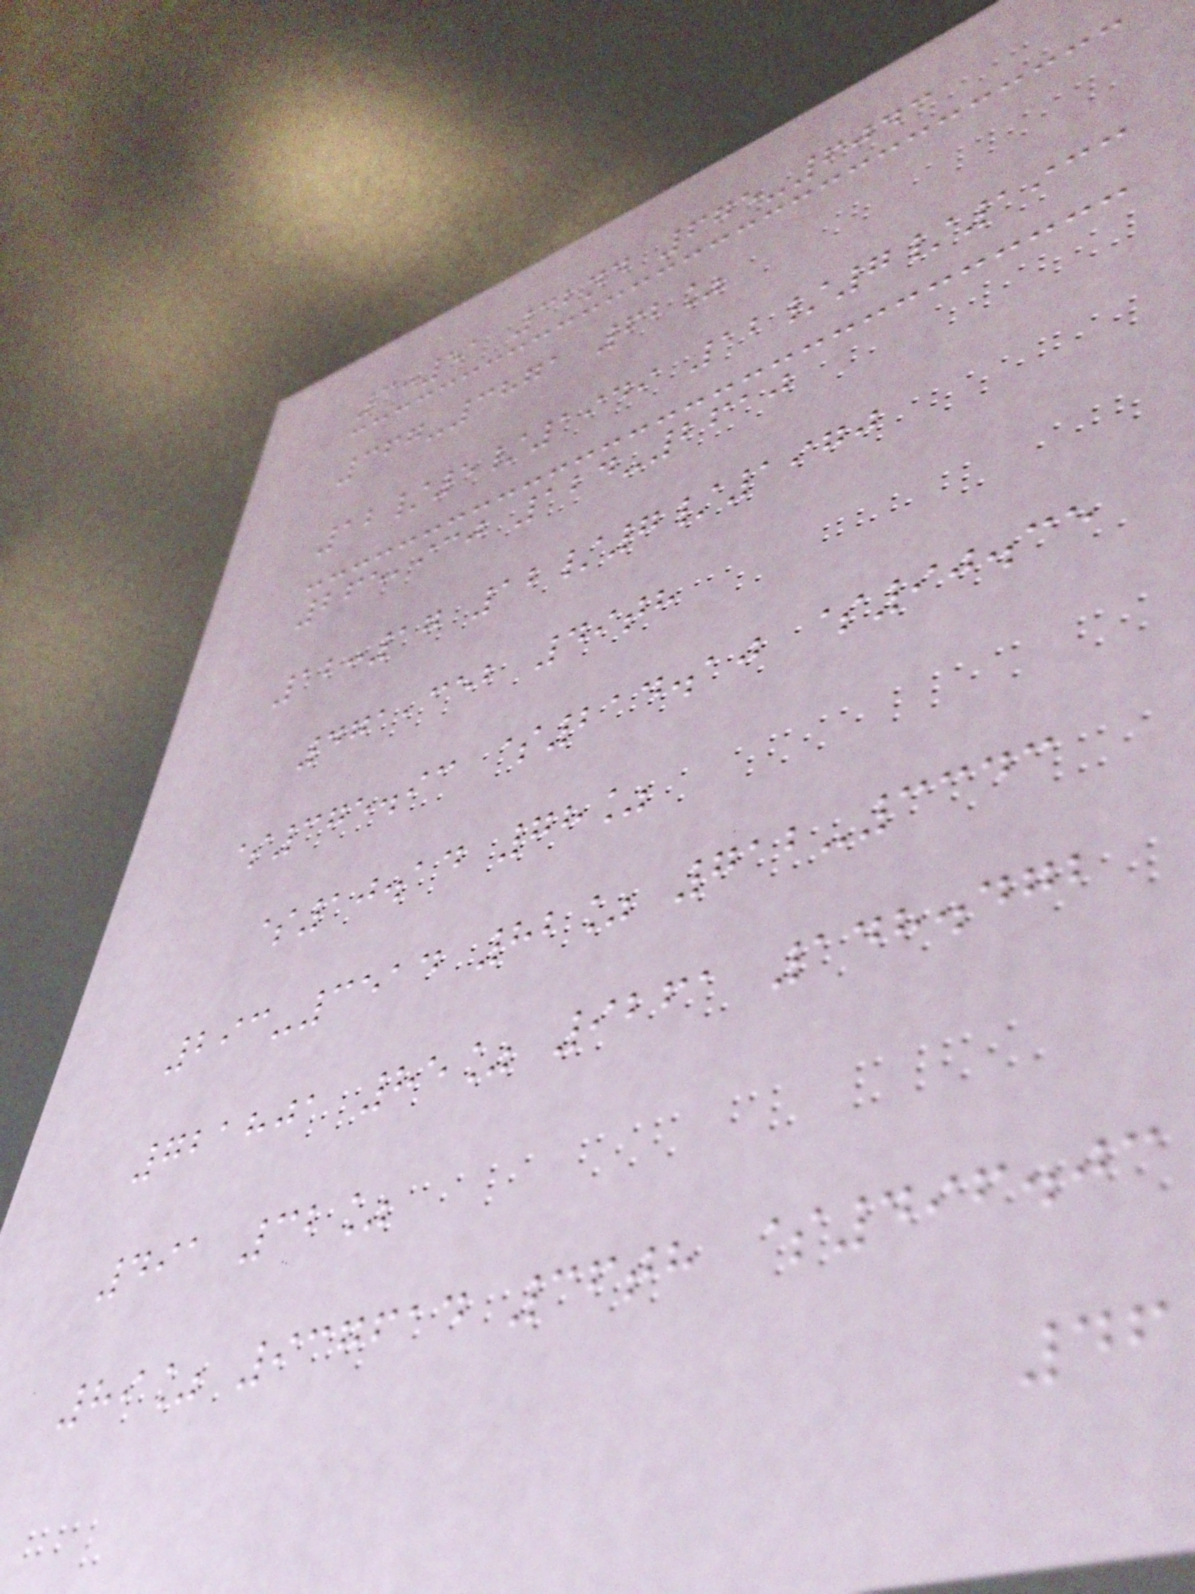3:51 32nd 675-6043
367-3871 62%
12/5/1949 12/7/1933
265,930 124-2610
12:17 12/7/1970
471,352 49th
$375.93 $214.10 $90.35
$10.14 78%
293-3514 82% 712-3343
721801 85% 9261 148.472
491 32%
89% 937614 36th $496.03
46
